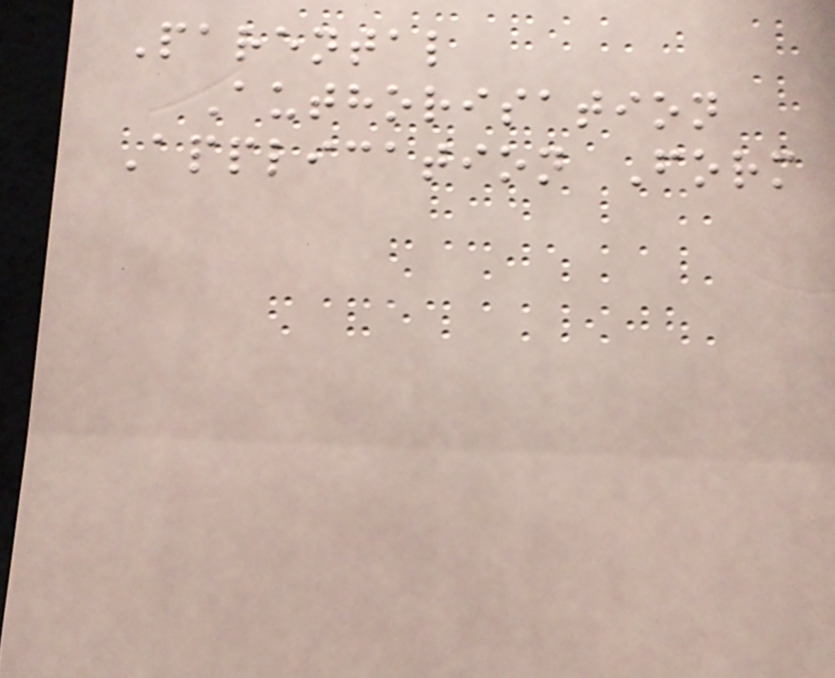Parental
Authorisation
Application Form
